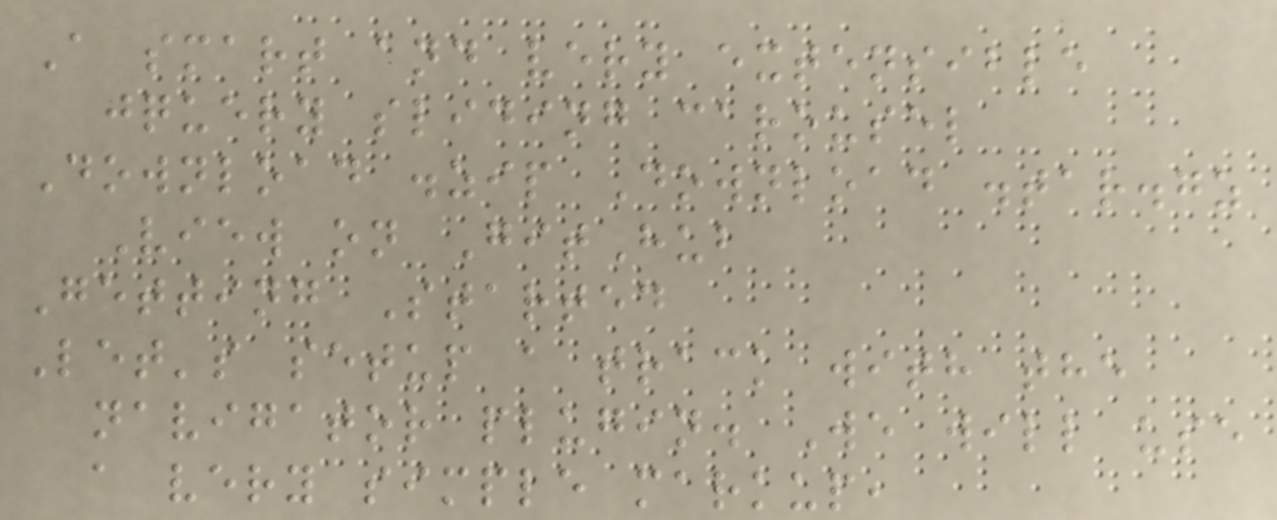A smart and very extensible
jquery sliding carousel
Download .zip Download .tar.gz
View on GitHub
Getting Started
Let's setup a track with the
navigator plugin. We will use
a very simple markup,
